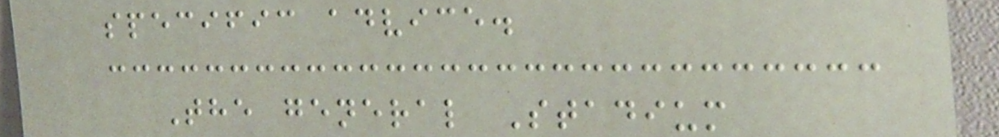specific advice.
The general Stadium
